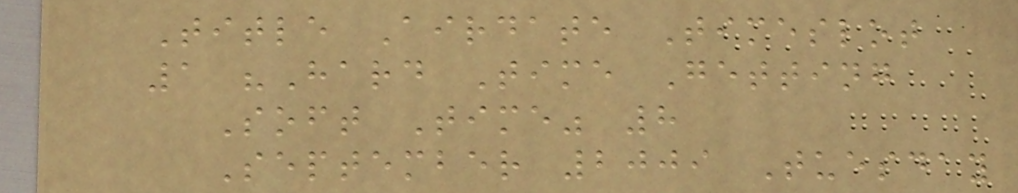Title Airdate Timeslot
1 "Hard Time Getting
Soft Time" 8
September 2009 Tuesday
